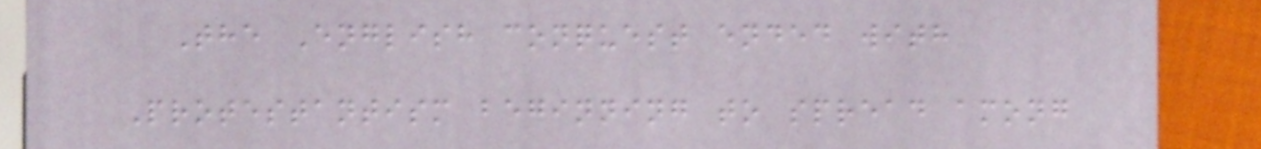The English conquest ended with
Protestantism beginning to spread among
